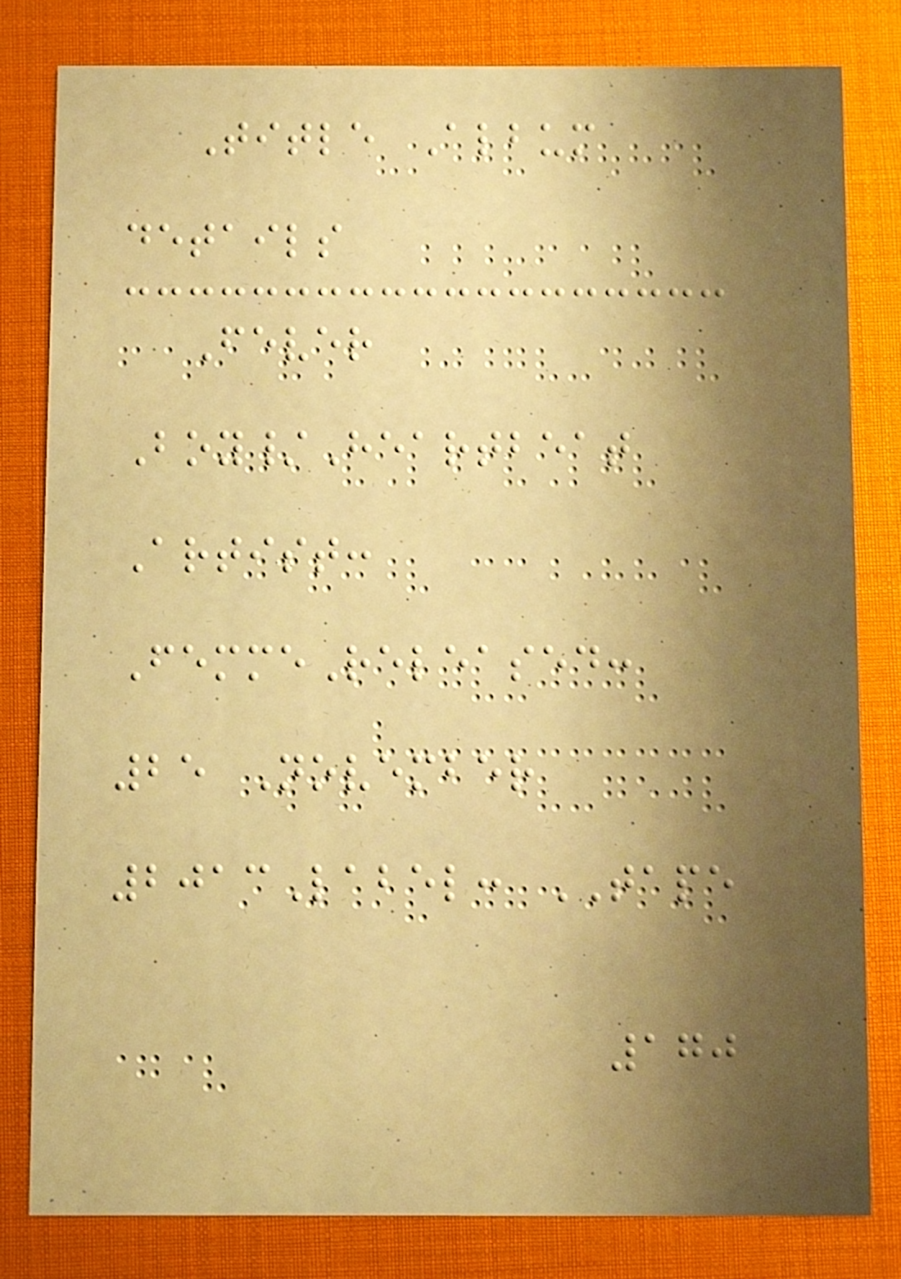Title Album
details
Fever
Boy/Heartbeat
Artist:
FemmeReleased:
25 November
2013Label: TAPE
170
